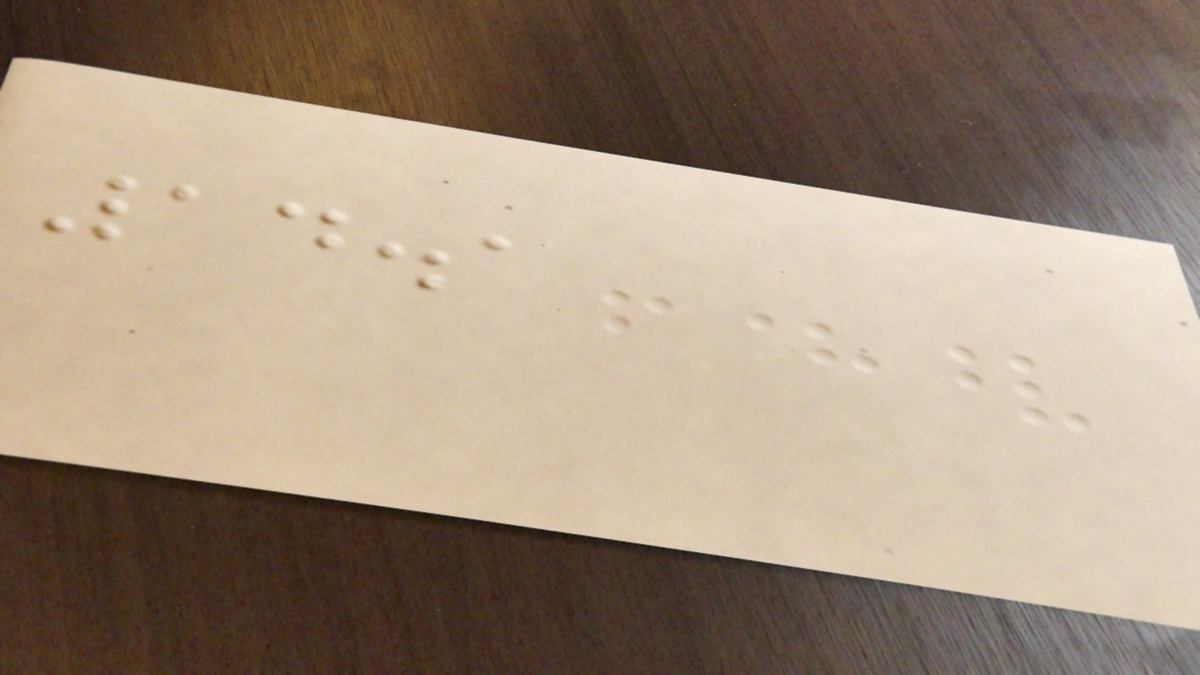14.1
